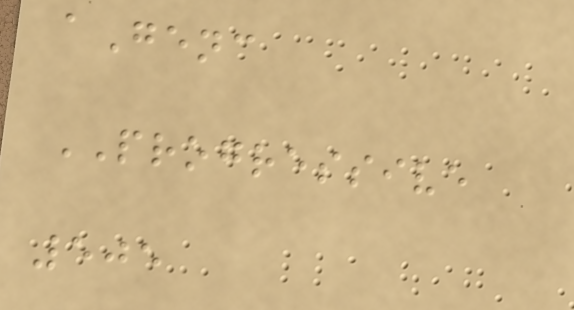aGenc
PROGRESSIVE
505
